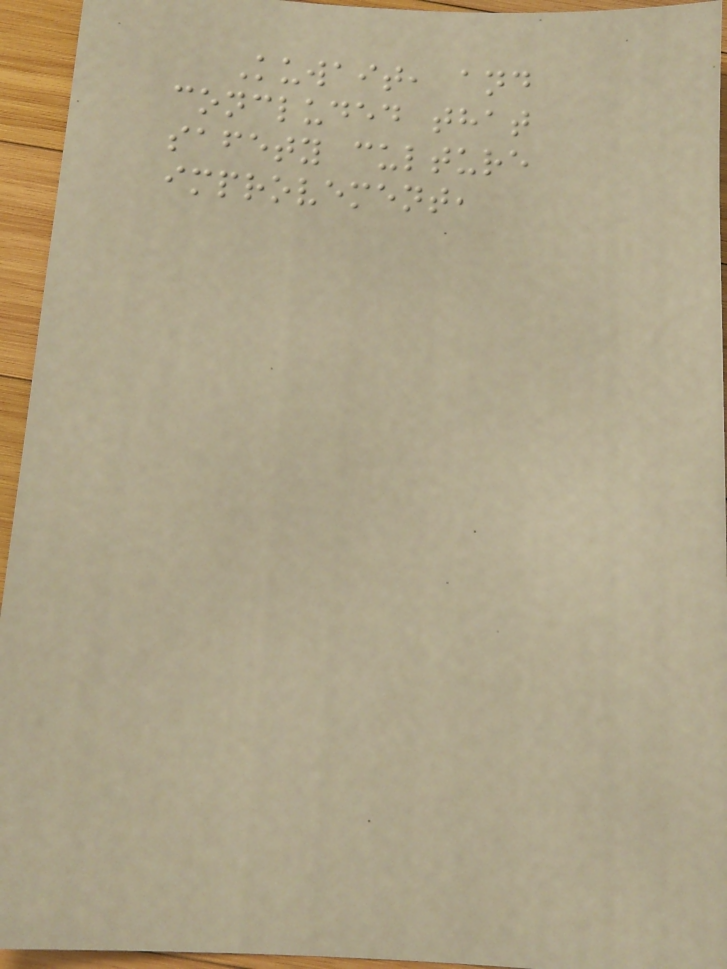Kuwait, and
concluded that
safety culture
improvement,
